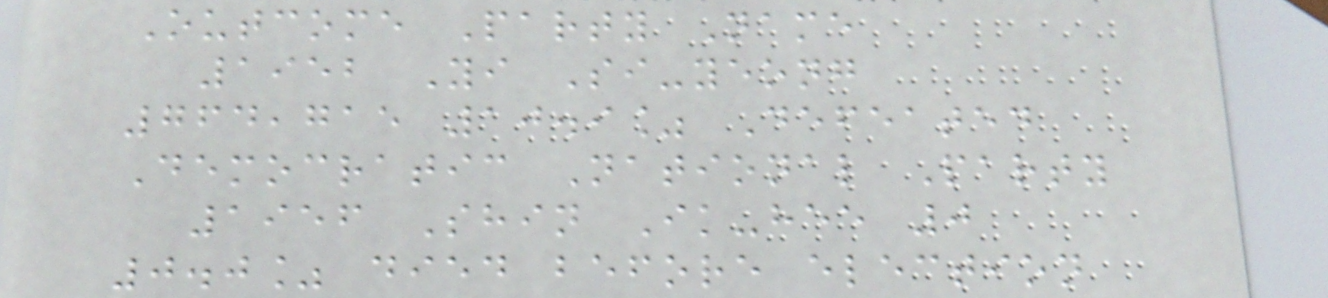Outcome Party Name
1952 Yi Si-yeong
764,715 10.9% Defeated
Democratic National Party
1956 Shin Ik-hee 0
0.0% died before election
